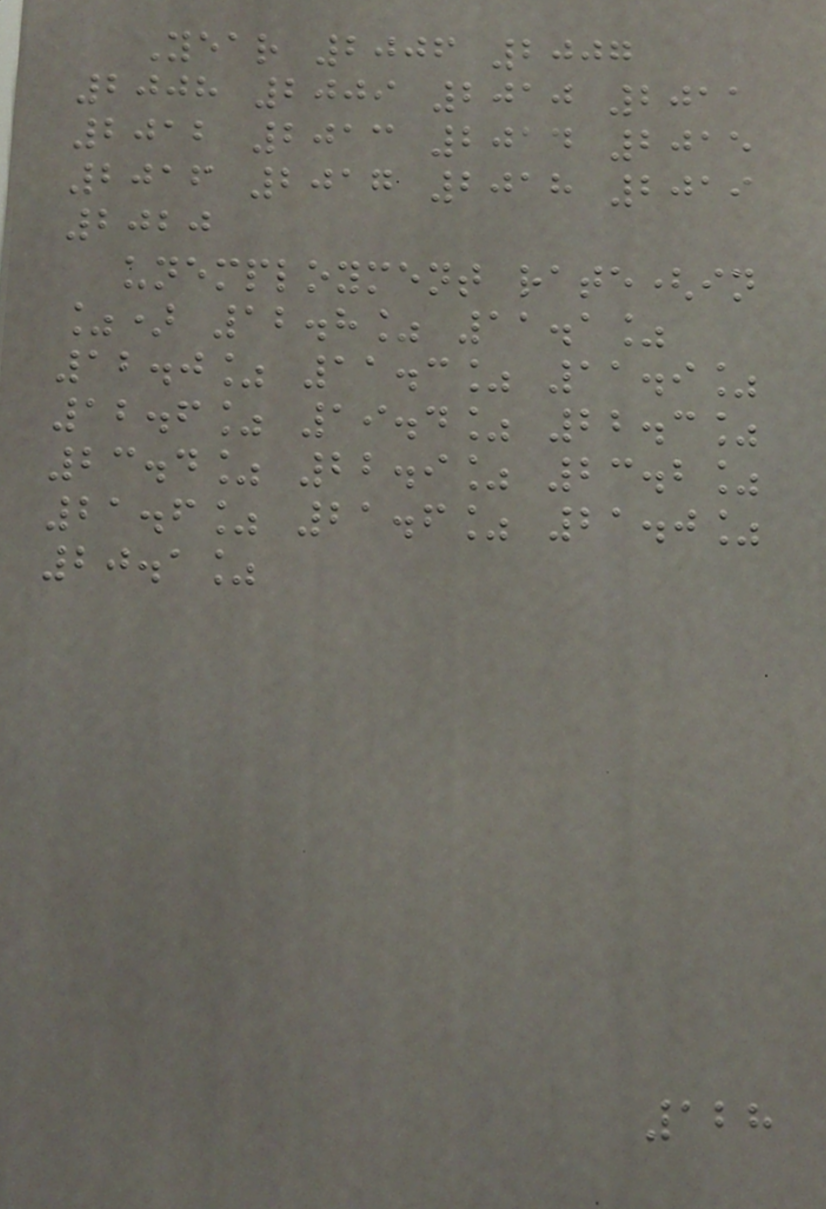Year 2006 2007
2008 2009 2010 2011
2012 2013 2014 2015
2016 2017 2018 2019
2020
unemployment rate(in
%) 12.8% 11.1%
12.0% 11.3% 11.9%
12.6% 19.4% 22.3%
23.4% 22.9% 23.2%
21.6% 21.6% 21.0%
20.1%
128
